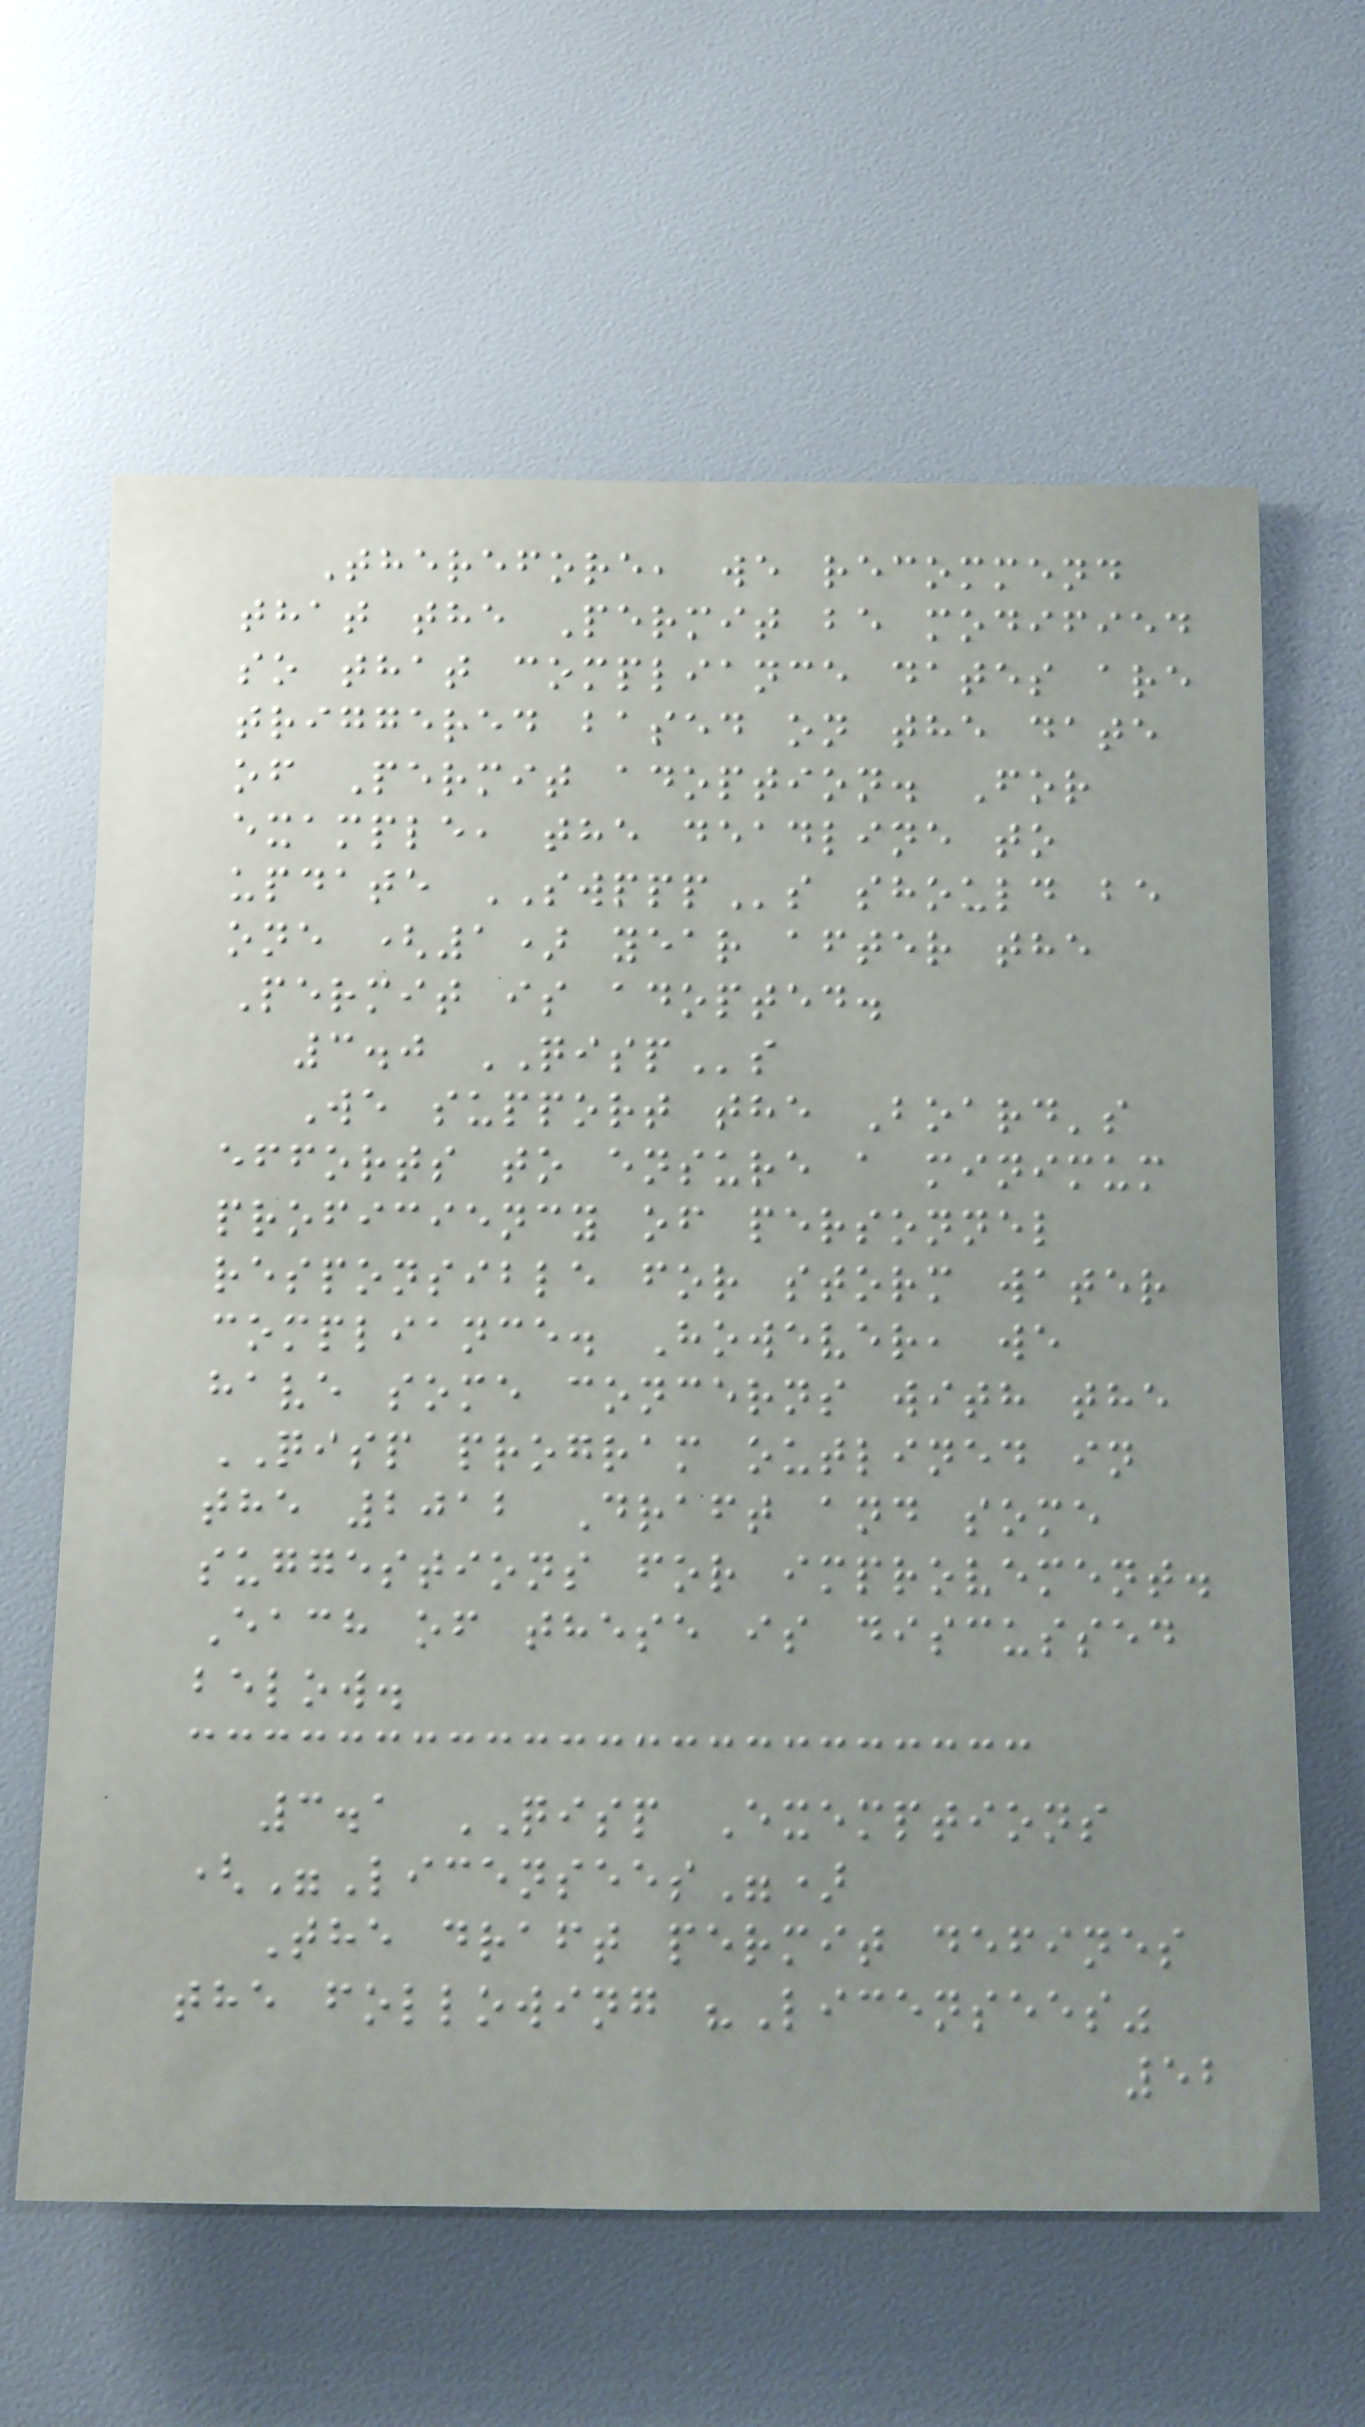Therefore, we recommend
that the Permit be modified
so that compliance dates are
triggered based on the date
of Permit adoption. For
example, the deadline to
update SWPPPs should be
one (1) year after the
Permit is adopted.
3.0 QISPs
We support the Board's
efforts to ensure a minimum
proficiency of personnel
responsible for storm water
compliance. However, we
have some concerns with the
QISP program outlined in
the 2012 Draft and some
suggestions for improvement.
Each of these is discussed
below.
3.1 QISP Exemptions
("Licensees")
The draft permit defines
the following "Licensees"
52
